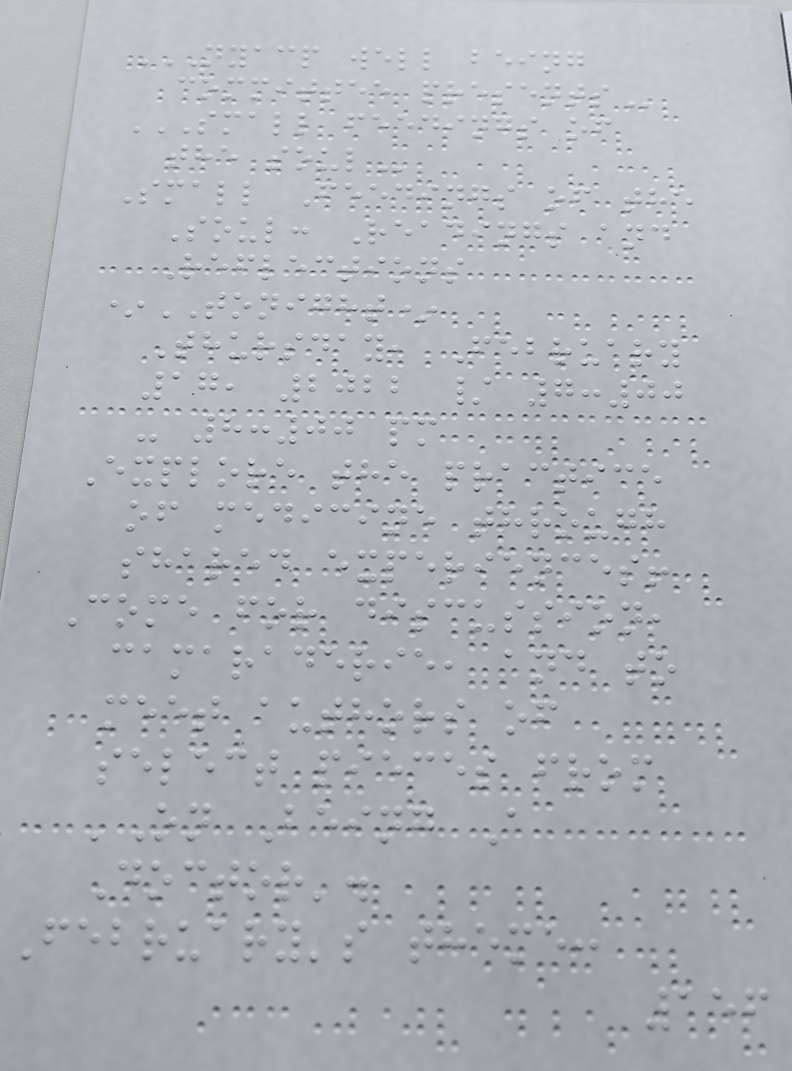NYACP WELL BEING
COMMITTEE PRESENTS
SMALL FEEDINGS OF
THE SOUL
Small Feedings of the
Soul: Readings and
Reflections
*TONIGHT*
Thursday, February
17, 2022 / 7:00
- 8:00 pm
Explore the practice
of medicine through
shared experiences!
Come for discussion,
camaraderie, and to
meet authors of
select pieces from
'On Being A
Doctor'.
February's theme:
156
